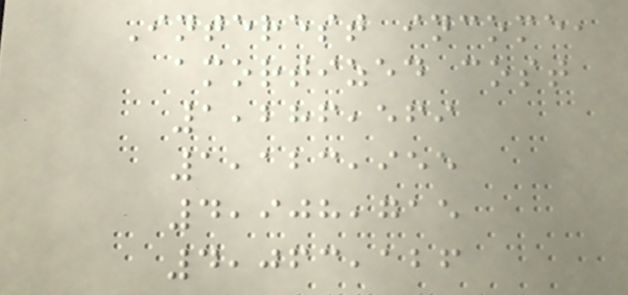Interest income,
amortized cost
1,286,569
1,123,955
4,908,715
4,063,126
